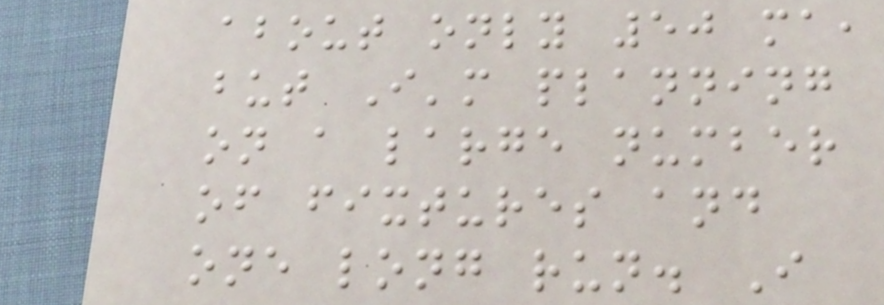about only 50 ma,
but I'm planning
on a large number
of fixtures and
one long run. I
